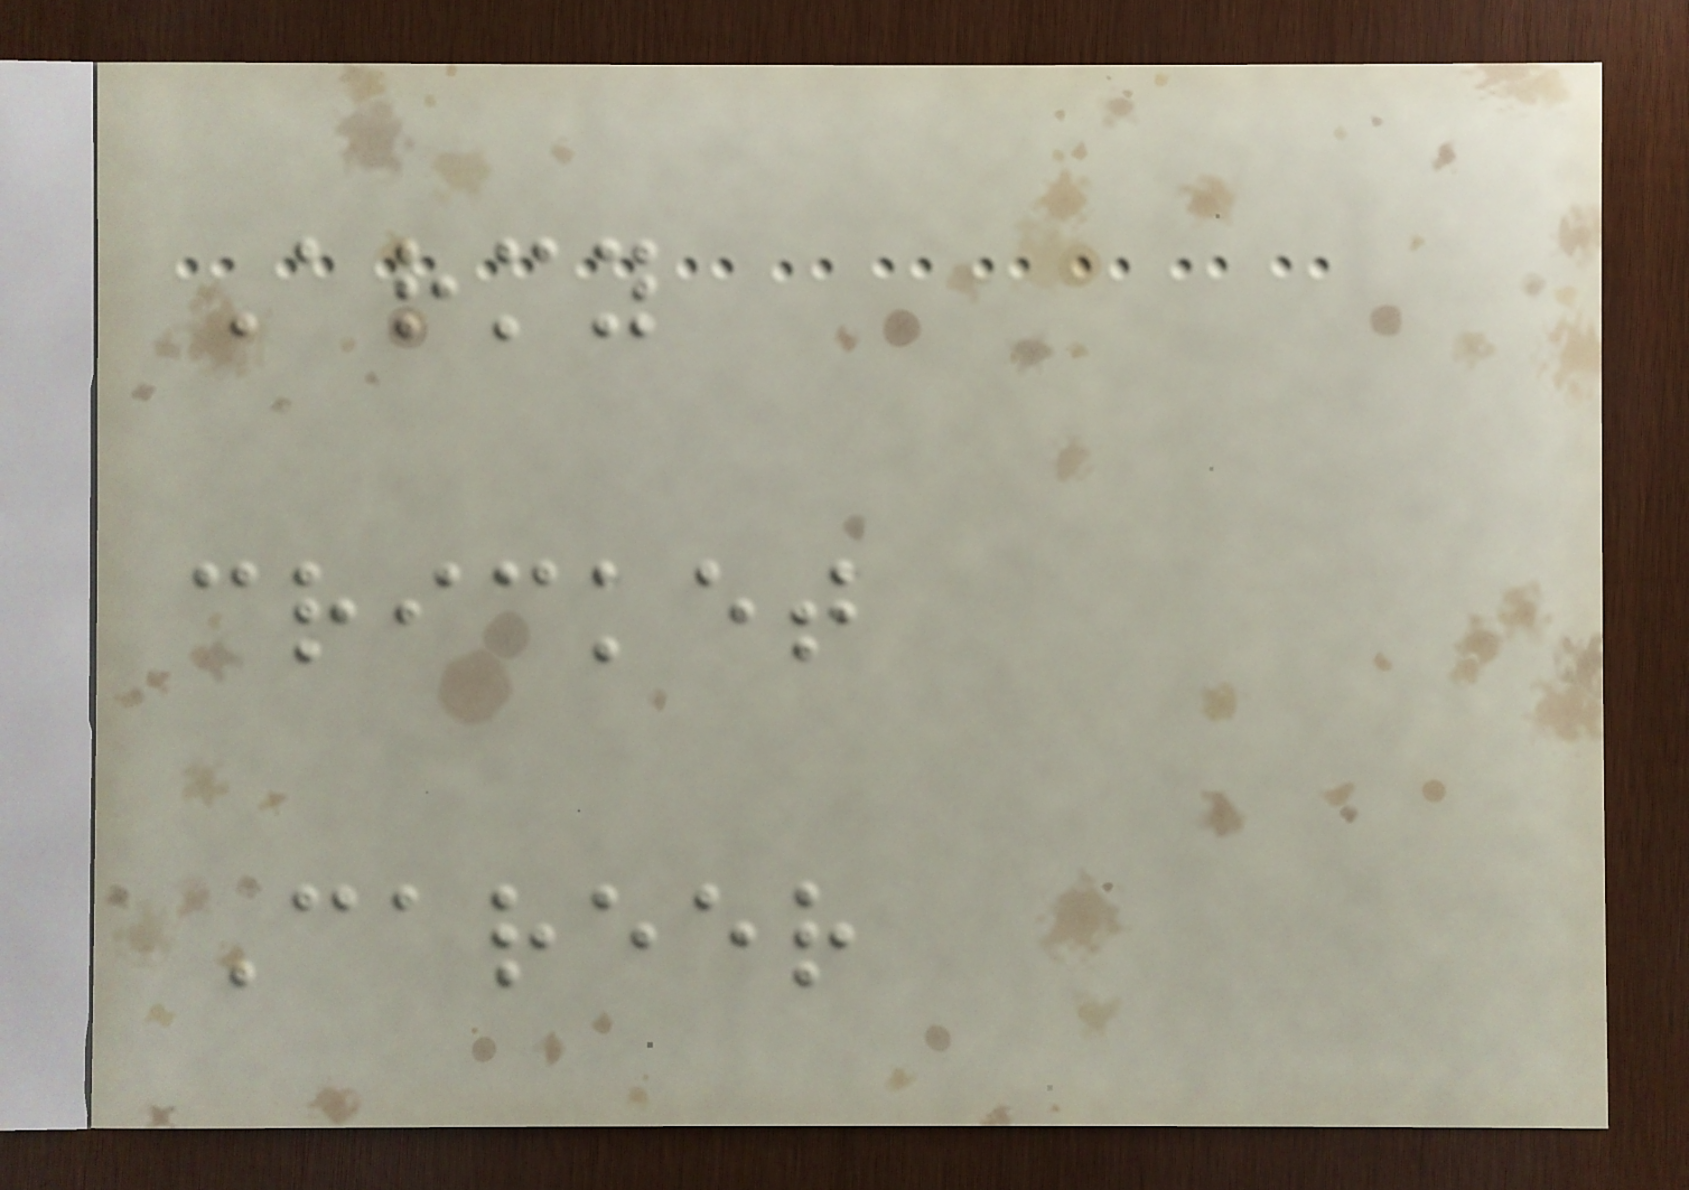Army
cricket
Career
